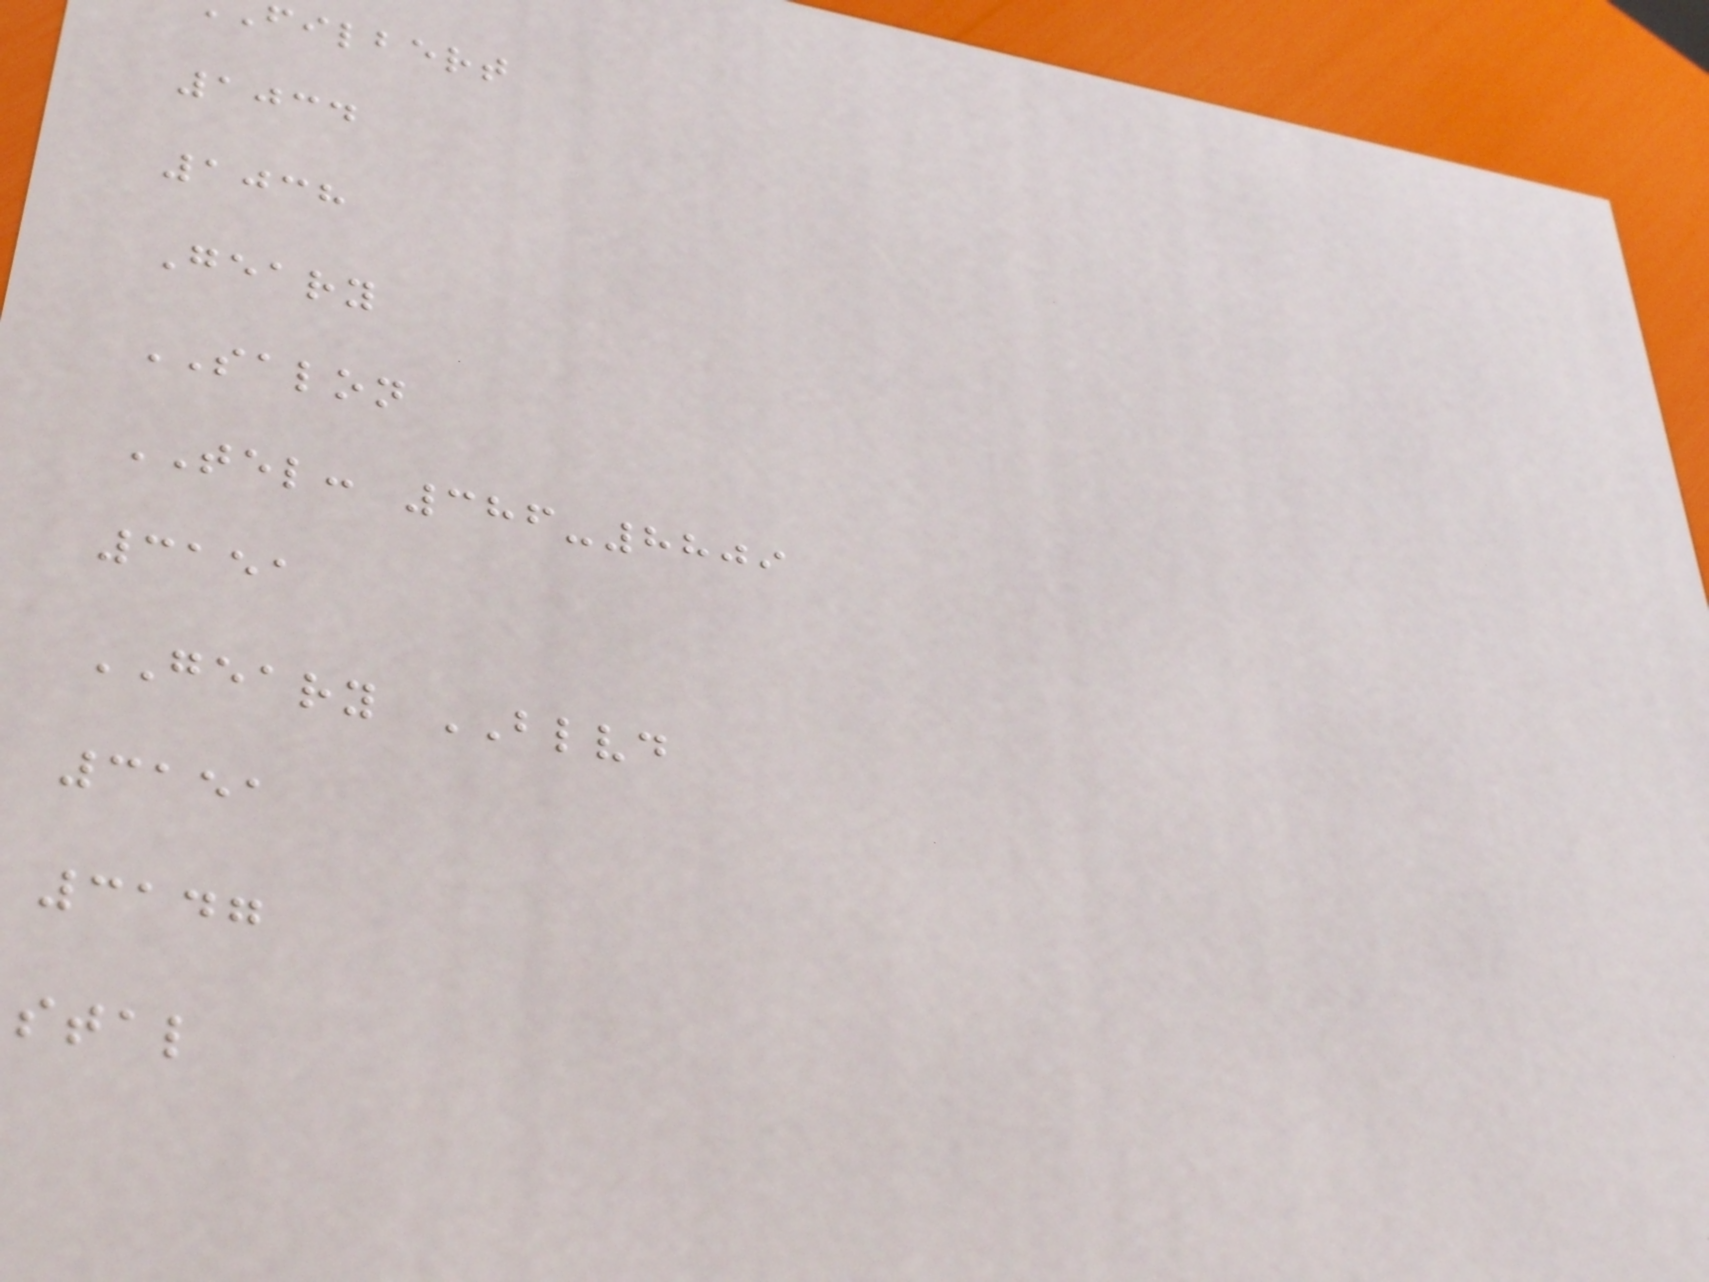filbert
1034
1038
Geary
SALON
TEL: 386-8809
3151
GEARY BLVD
3151
3147
stal
